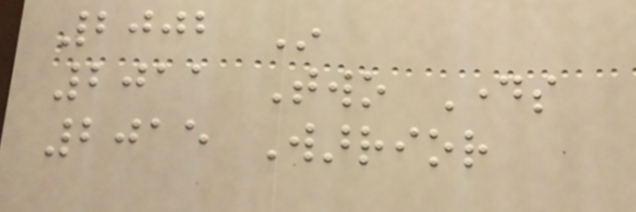2002 In
2011 Two Days
2015 Warrior
